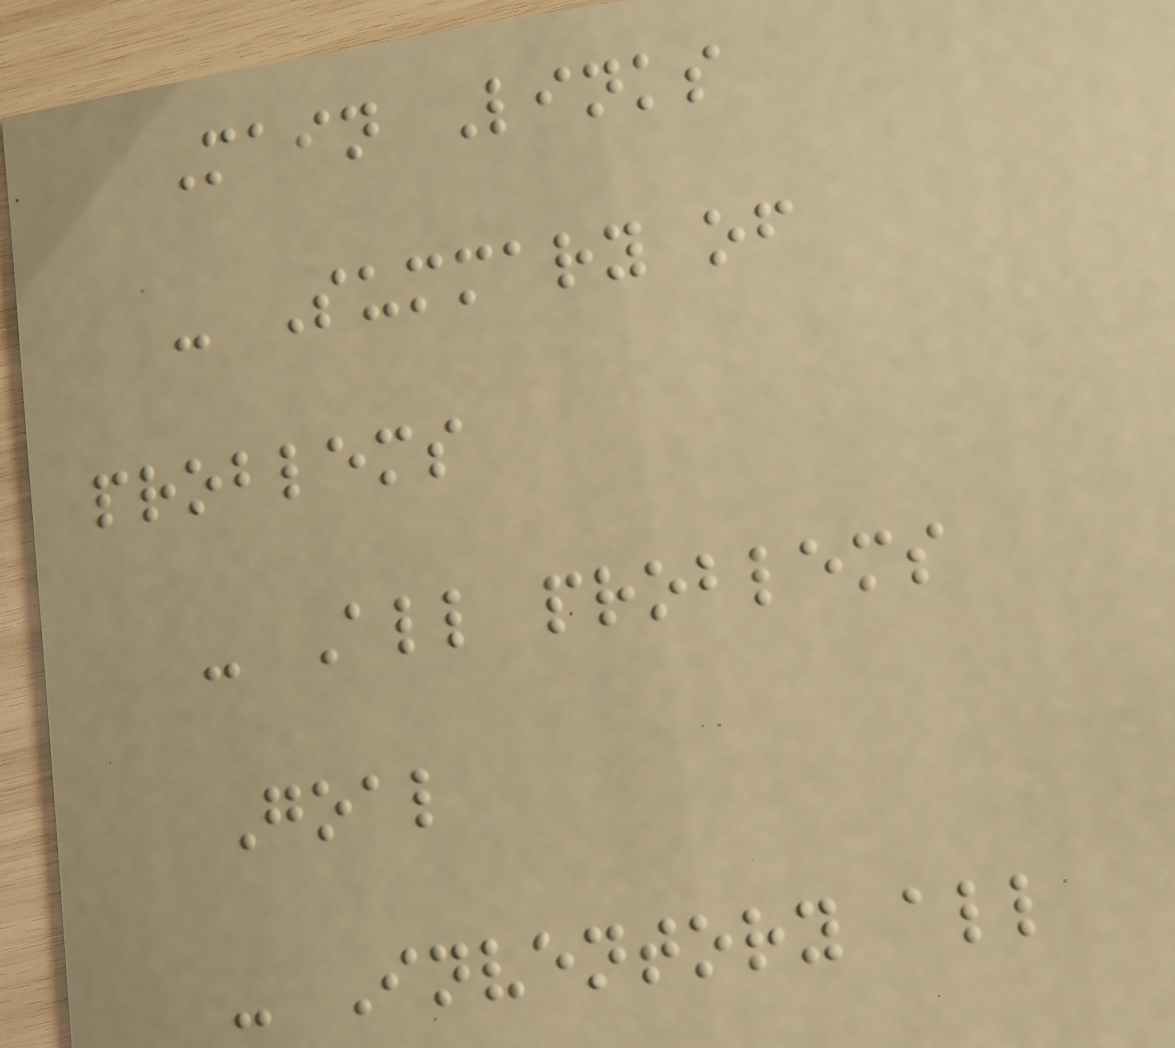Main Links
- Summary of
problems
- All problems
Goal
- Inventory all
